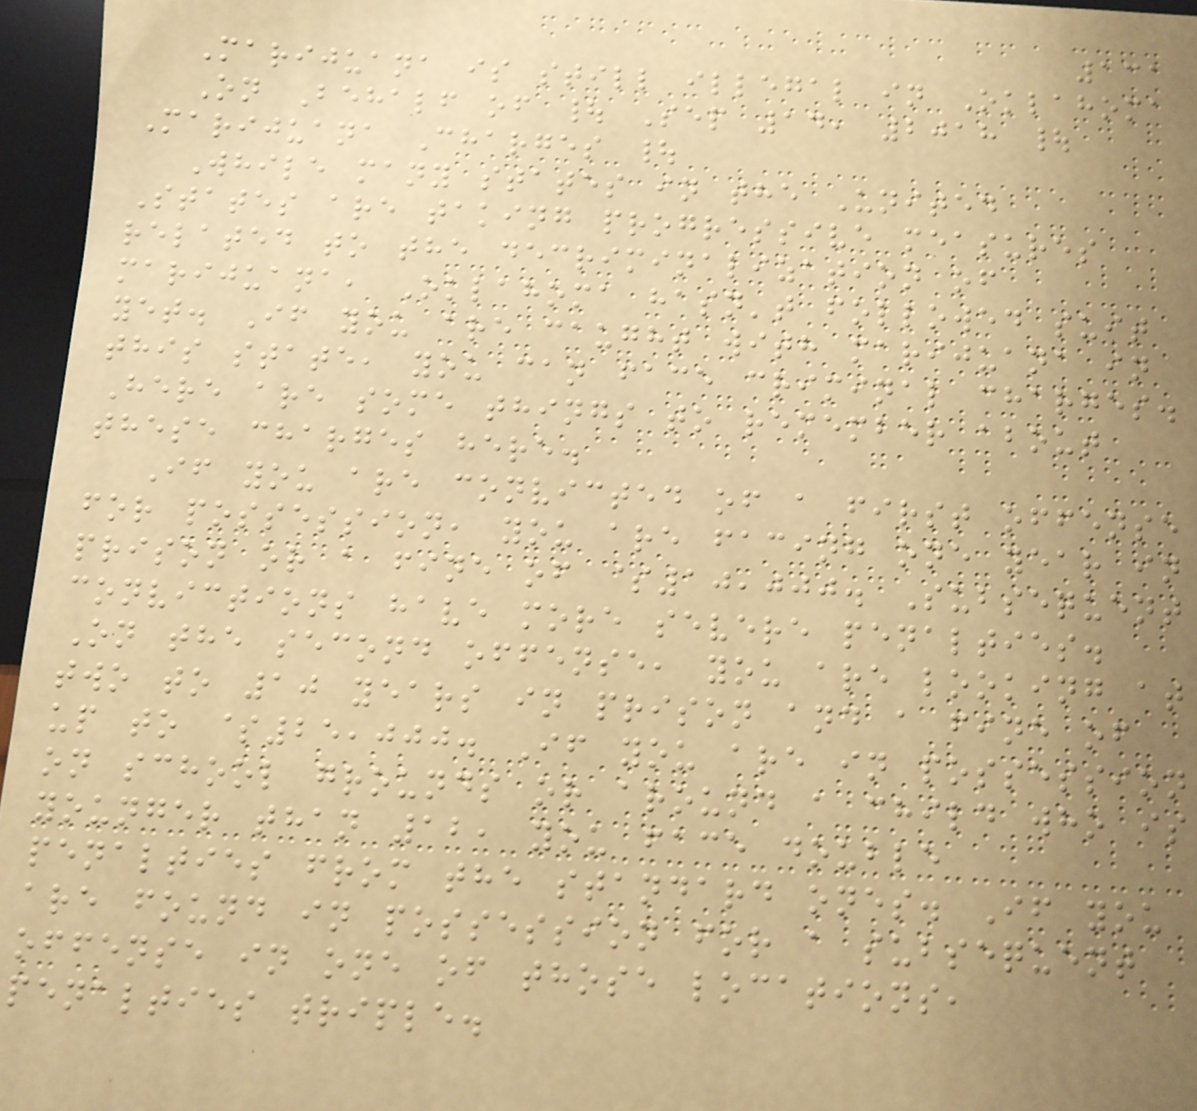131
Marijuana is still illegal in Oklahoma
On Behalf of | Sep 14, 2018 |
Marijuana Charges |
While many states in the United
States are taking progressive measures
related to the decriminalization of
marijuana, Oklahoma hasn't followed suit
yet. If you are caught with marijuana in
this state, you can face criminal charges.
Here are some things to remember about
these charges here.
If you are convicted of a first offense
for possession, you are facing one year in
prison or a fine of $10,000. Subsequent
convictions have more severe penalties.
On the second offense, you are looking at
two to 10 years in prison and a fine of
up to $25,000. If you are in possession
on school grounds or around a child who is
younger than 12, you face double
penalties from the standard ones. If you
are found in possession for a subsequent
offense in one of those locations,
penalties triple.
